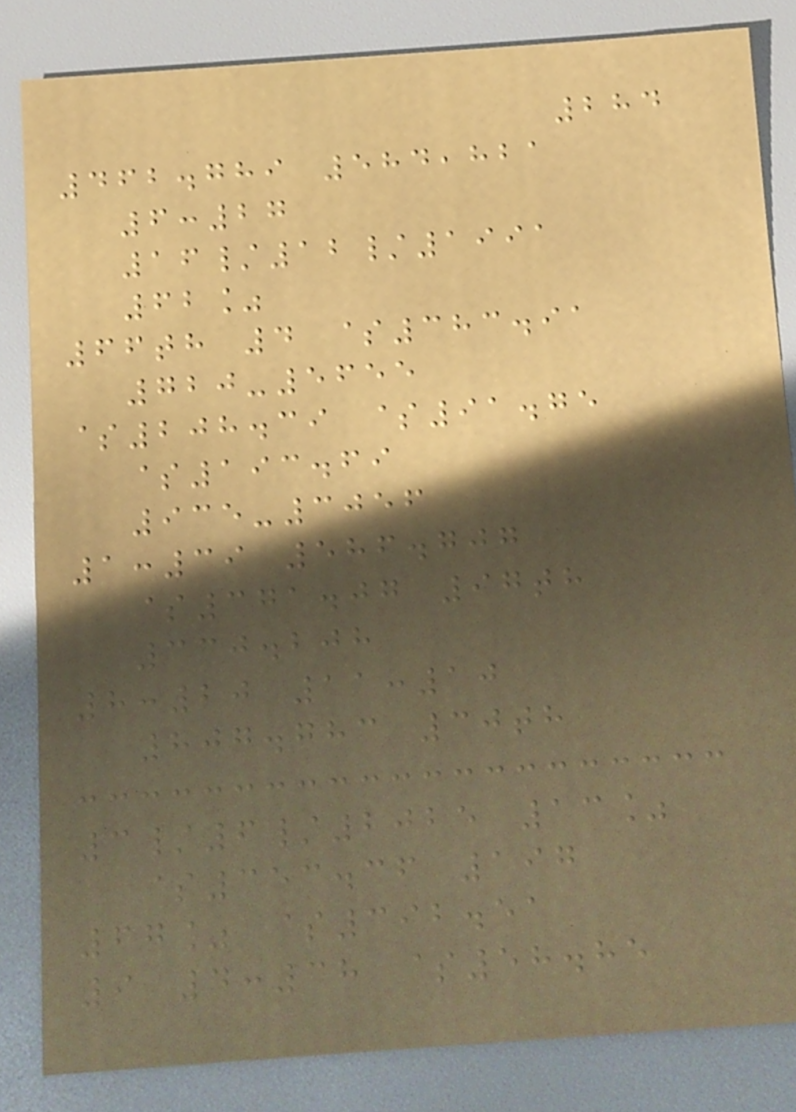284
462.789 584,821
6:27
16/12/1991
62%
66th 4 $383.91
720-5655
$208.39 $91.75
$193.69
935-3056
1:39 586.707
$371.07 97th
330.208
8:20 11:10
807.783 30th
3/6/2025 13%
$353.36 197
67% $392.51
9 4:38 $58.85
